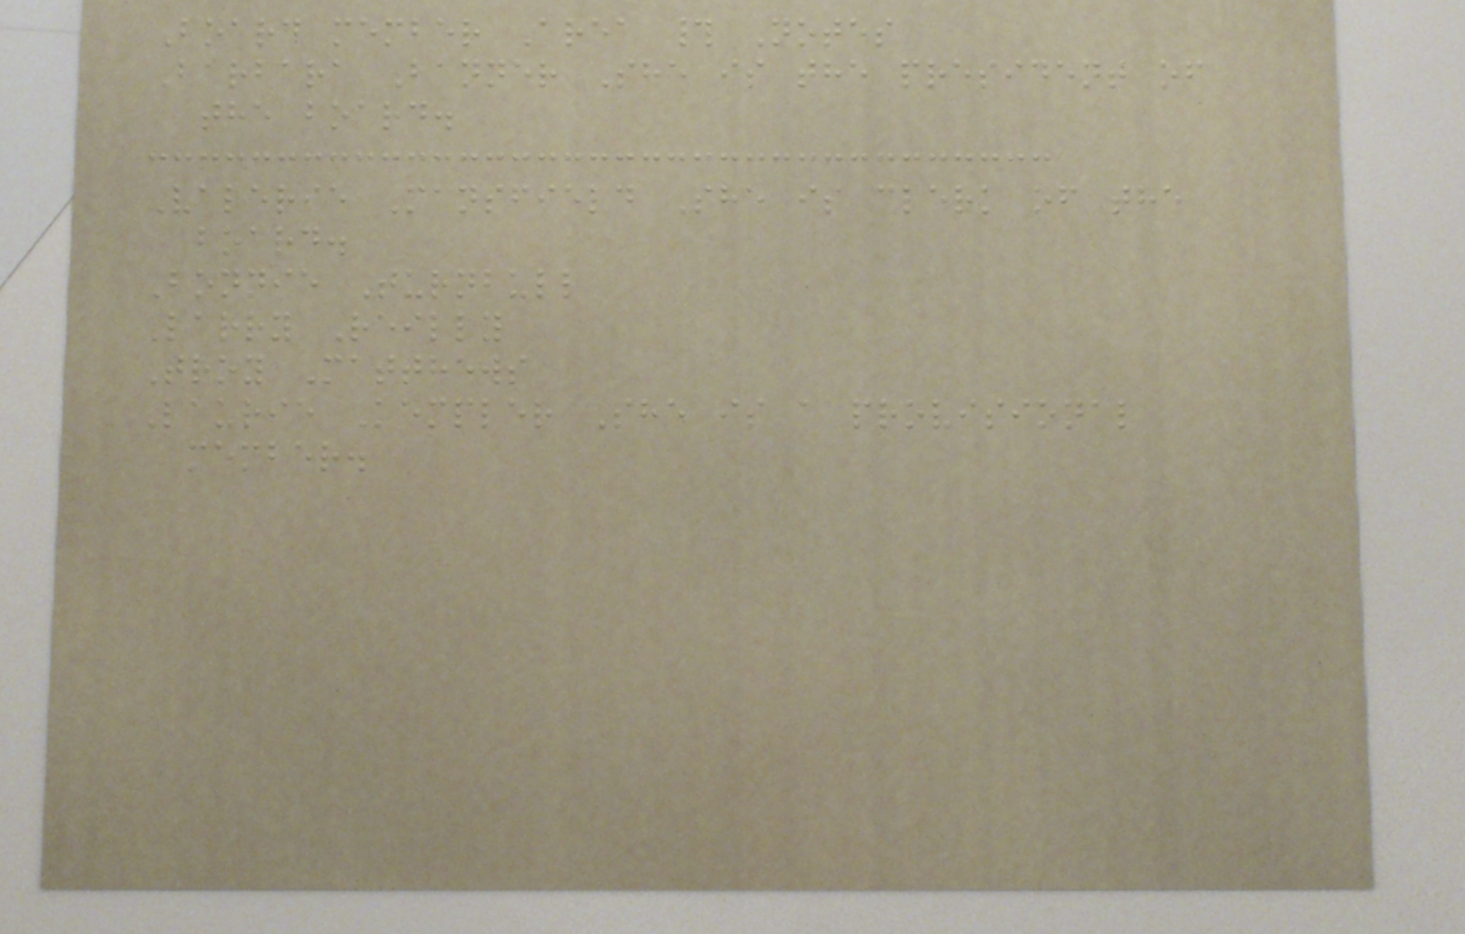Board member Area # Notes
Barbara Banner She is the president of
the board.
Valerie Mansfield She is clerk of the
board.
Bonnie Turnbull
Larry Reilly
Troy Matthews
Laurie Kempler She is a provisional
member.
